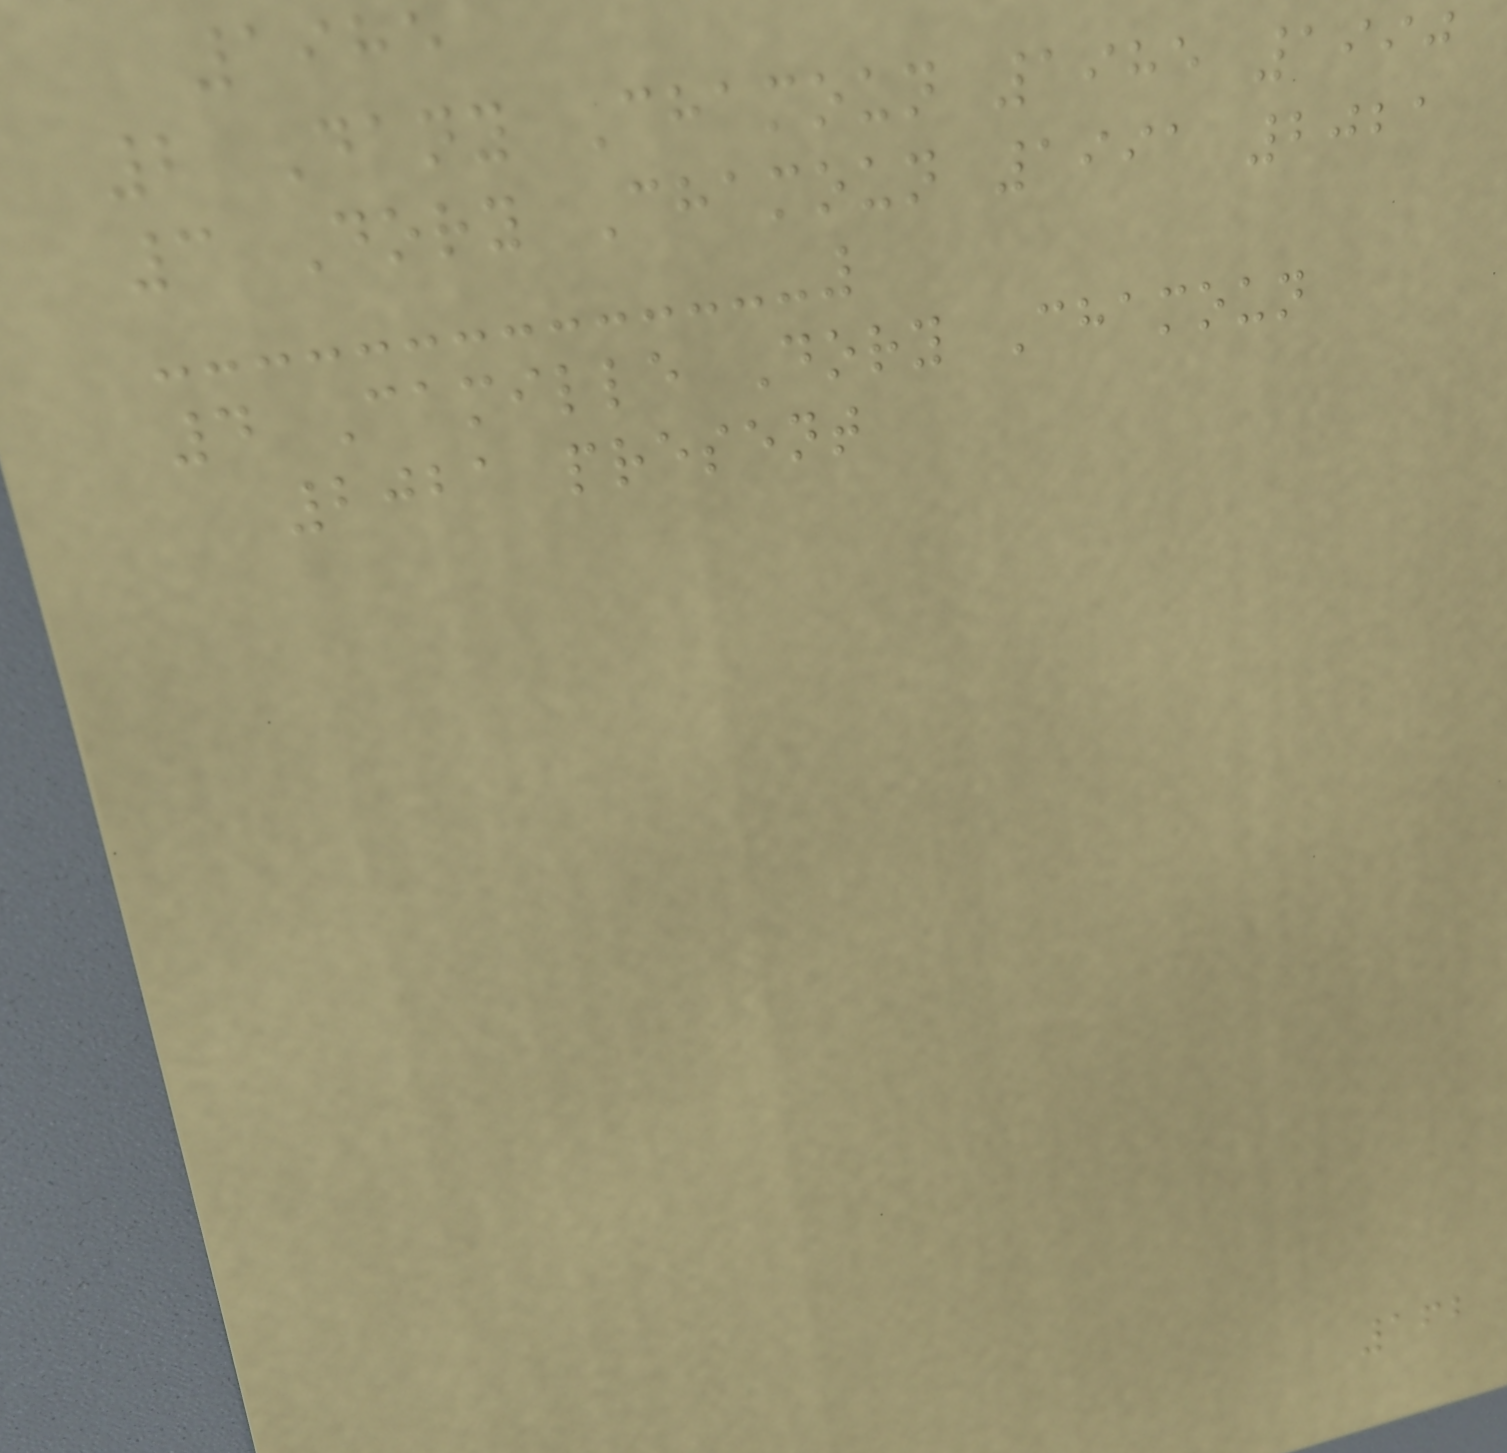1985
2 Dany Chamoun 1985 1990
3 Dory Chamoun 1991 2021
4 Camille Dory Chamoun
2021 present
162
